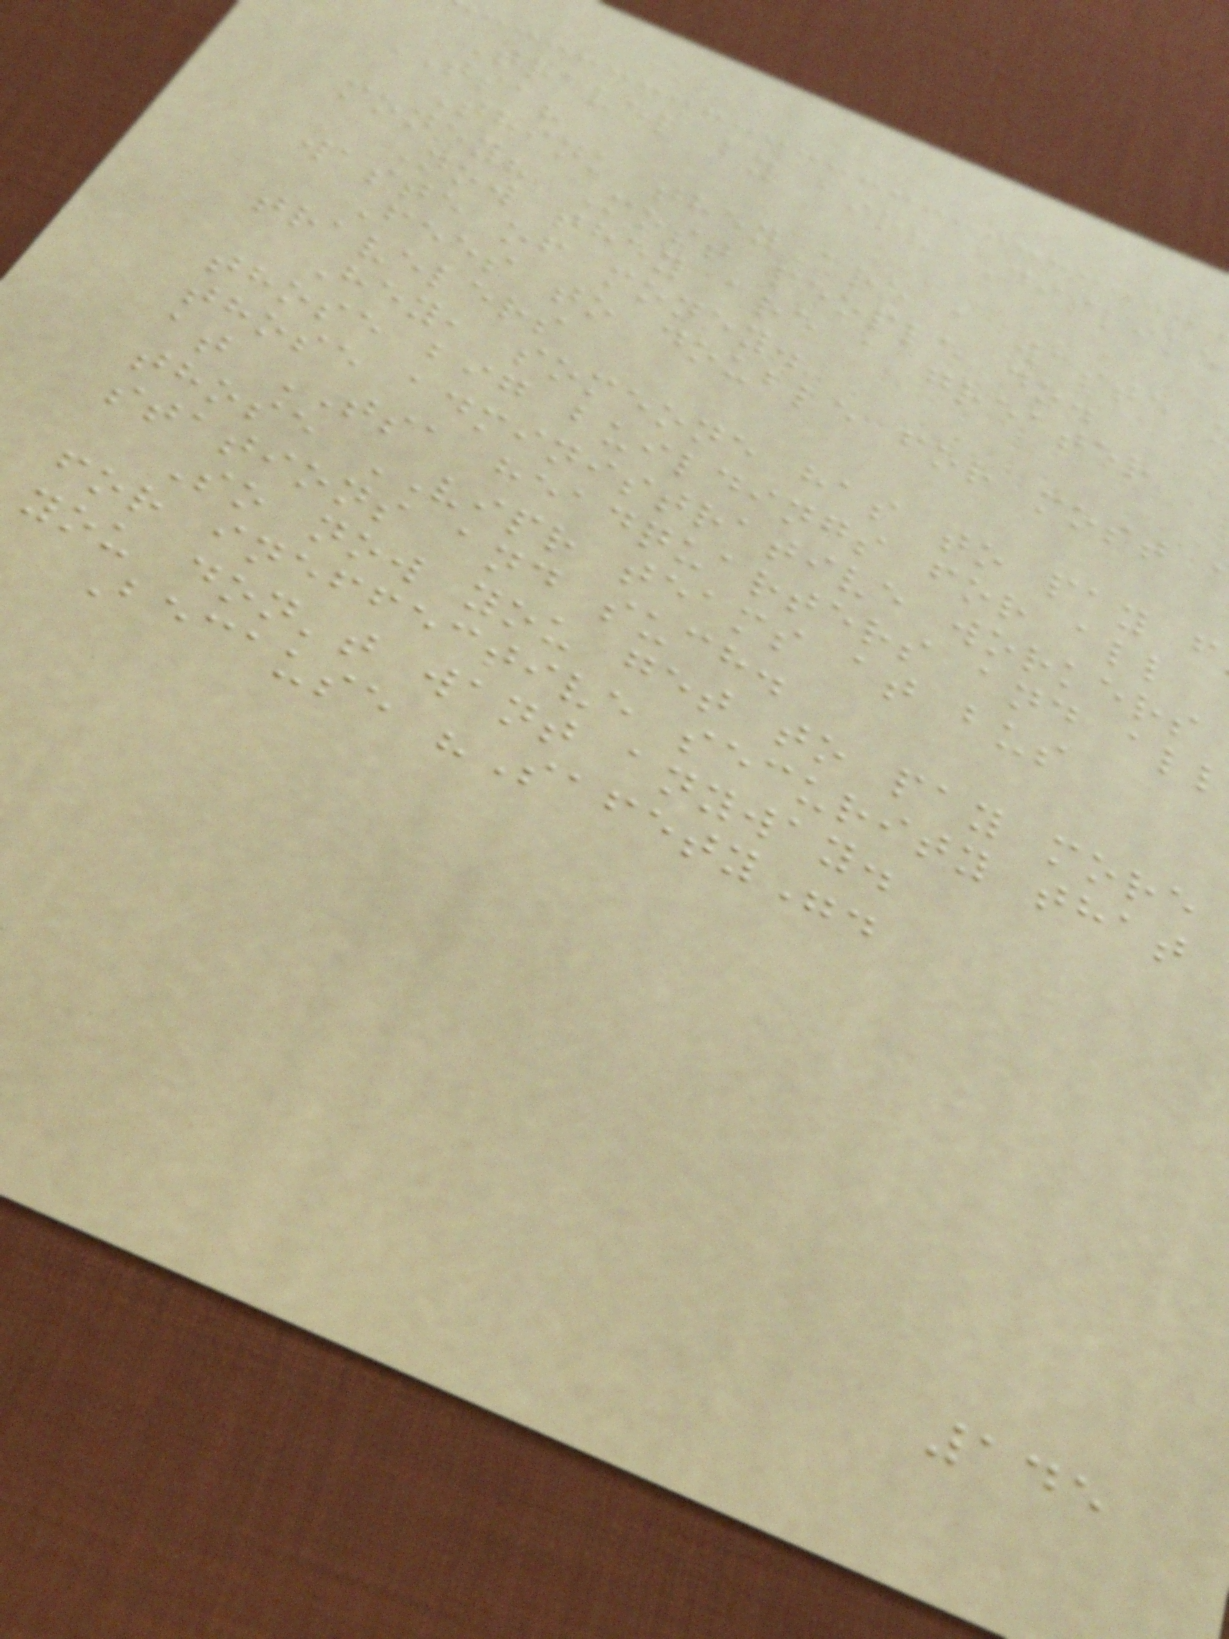Travel by air? Dislike
TSA?
Think they are a waste
money? Most people do.
Now they are a greater
waste of money.
Fees to double for most
travelers
Hey, someone has to pay f
those big buildings for all
those administrative workers
at TSA headquarters and all
those VIPR teams at bus
stations and such.
So now you get to pay more
for ineffective security that
you don't want anyway.
Because "Safety".
145
